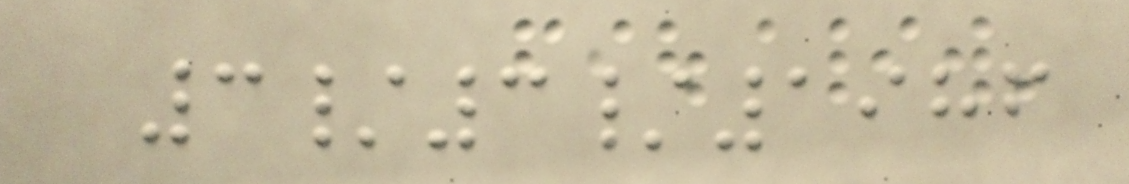3/3/1986
